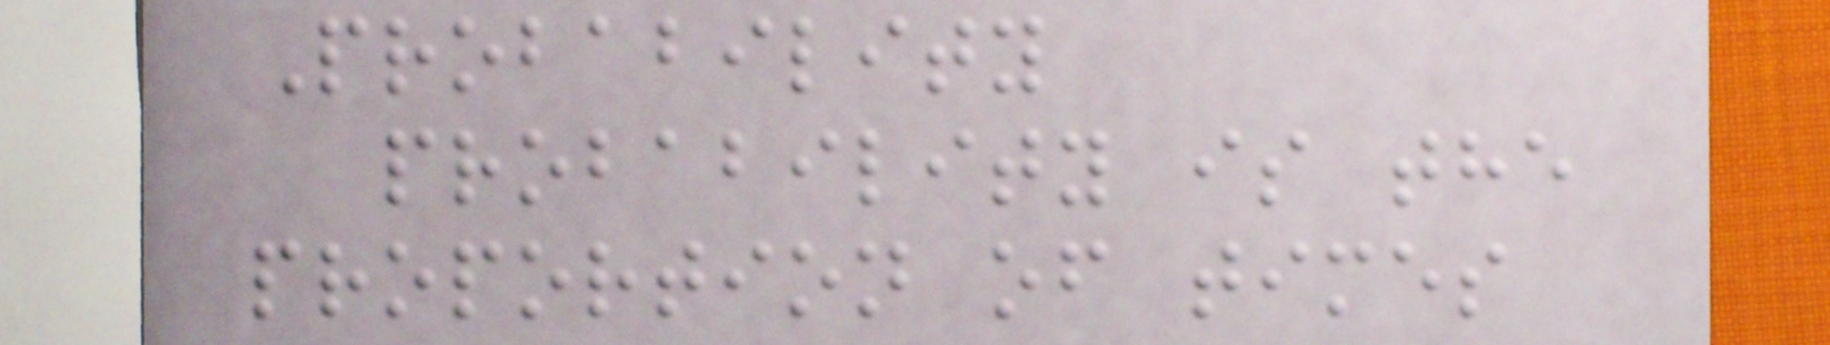Probability
probability is the
proportion of times
